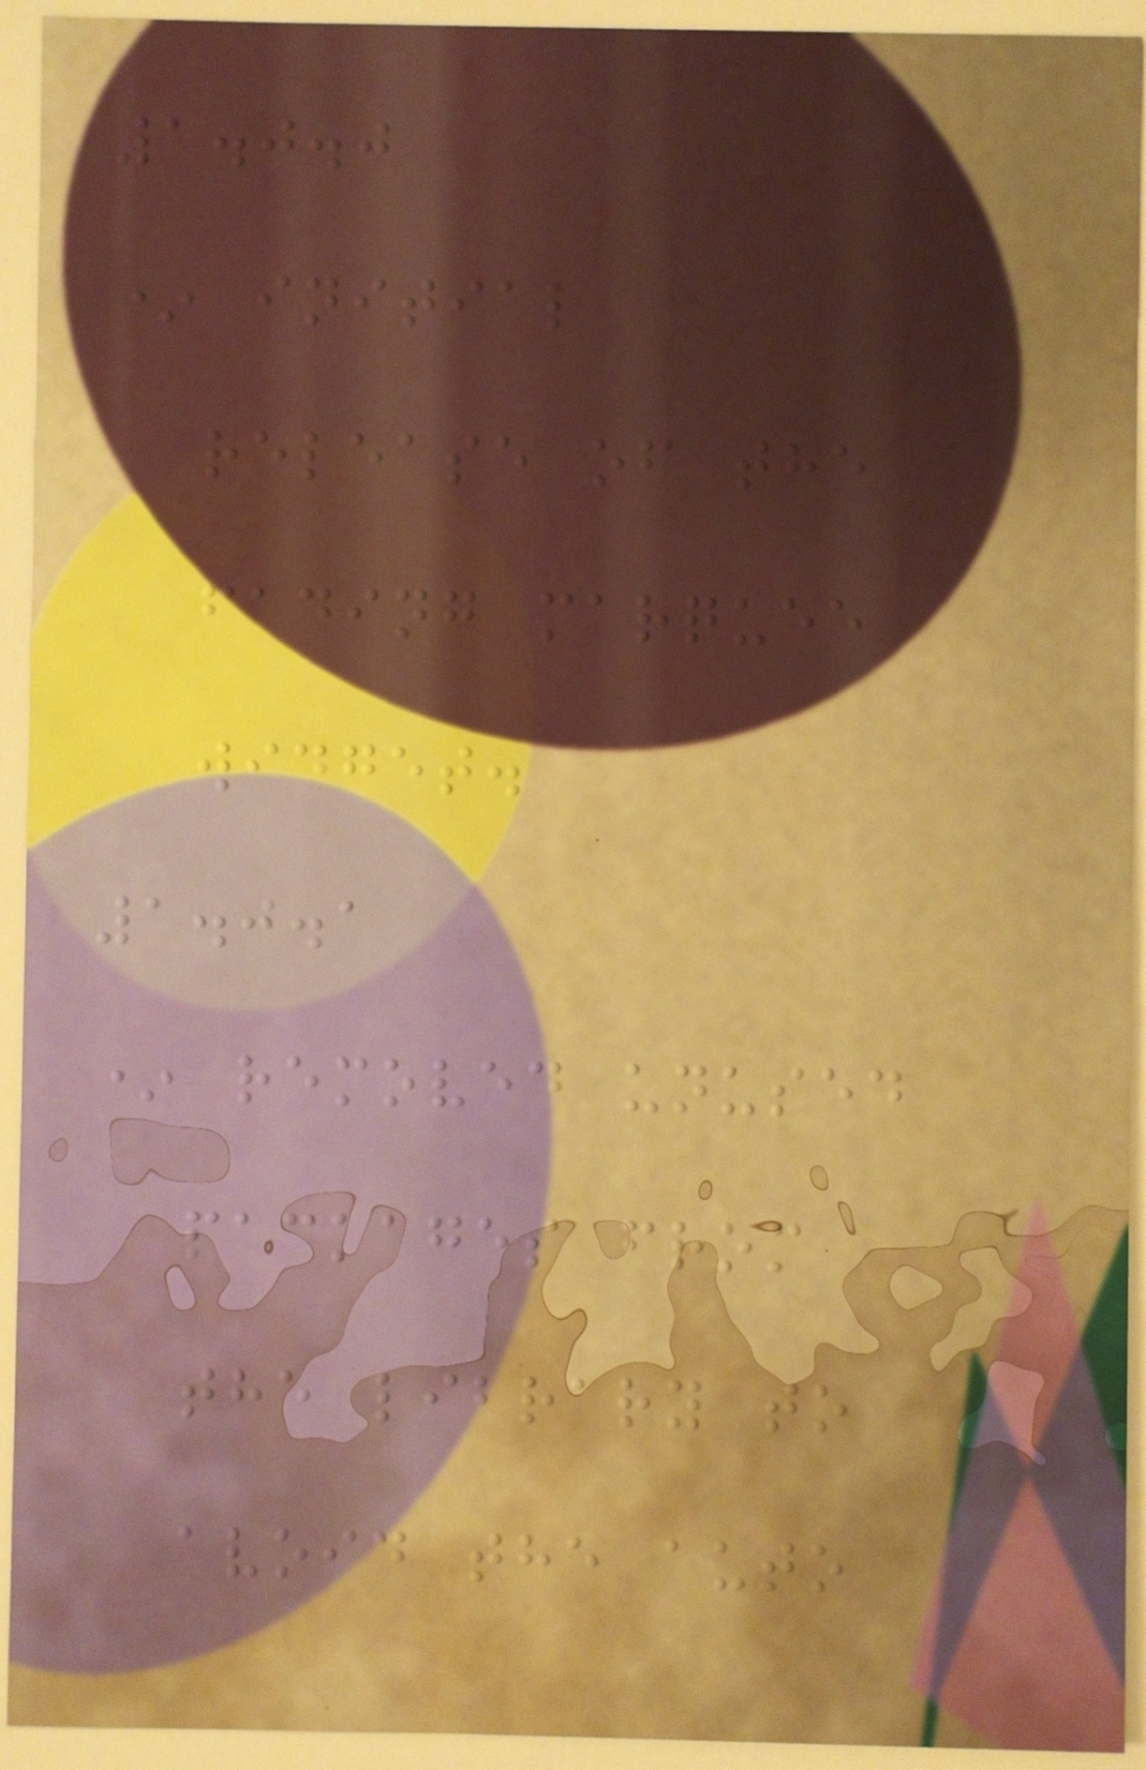1.0.0
* initial
release of the
fading marquee
widget.
1.0.1
* removed unused
packages from
the library to
avoid the auto
